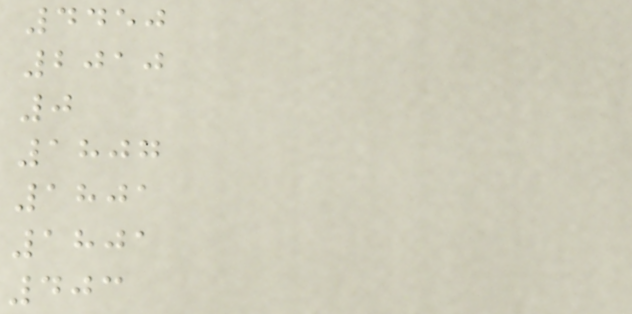4450
2010
0
1807
1801
1801
403
